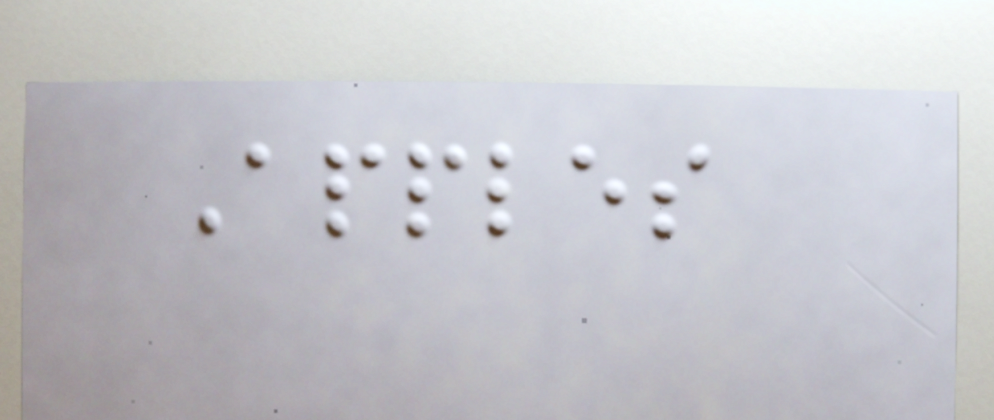Apples
